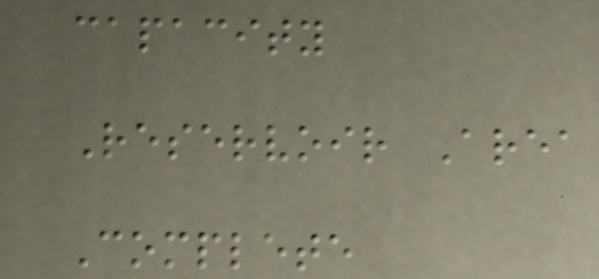capacity
Reservoir Area
Complete
